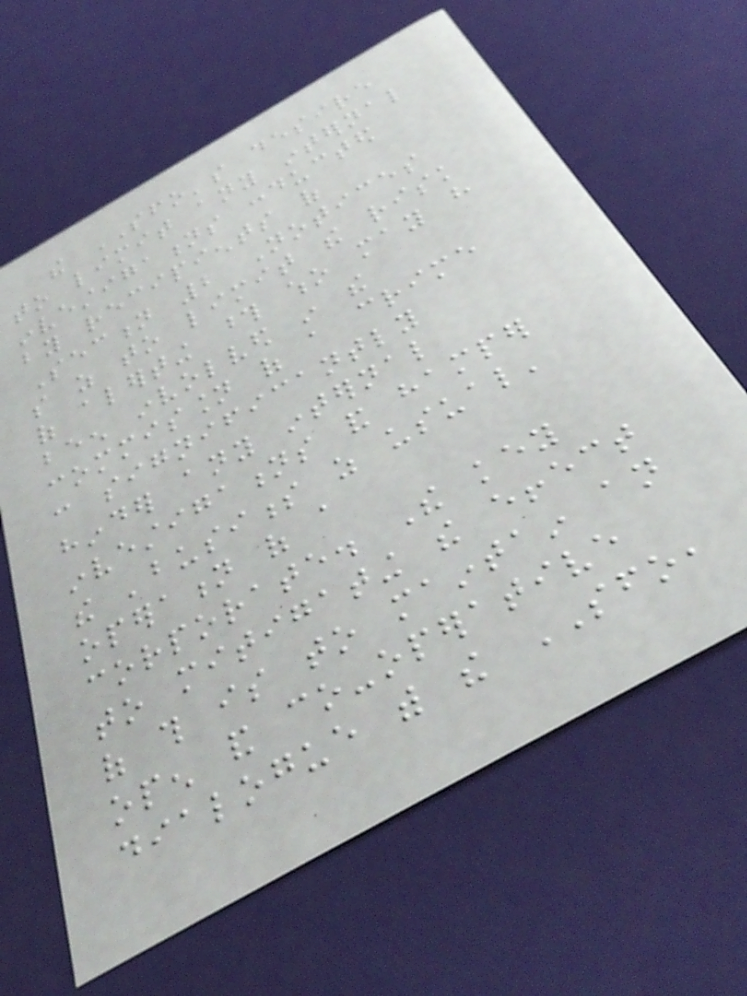the SFO's desire
to limit any internal
investigations conducted
by recipients of
Section 2 Notices
so as to limit the risk
of alerting those who may have
been involved in the
commission of a crime
can significantly
hinder any internal
investigations and hamper
the 'business as usual'
operation of a
corporate. The key
to mitigating the effect
of this is to maintain an
open and co-operative
dialogue with the SFO,
